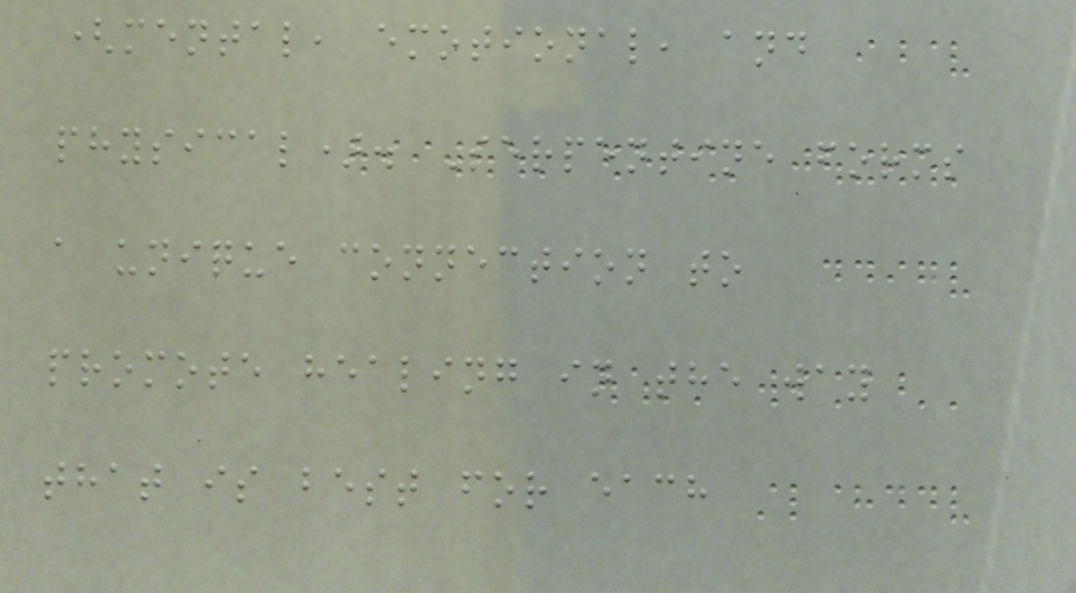(mental, emotional, and
physical). Serpentine forms
a unique connection to
promote healing in the way
that is best for each
